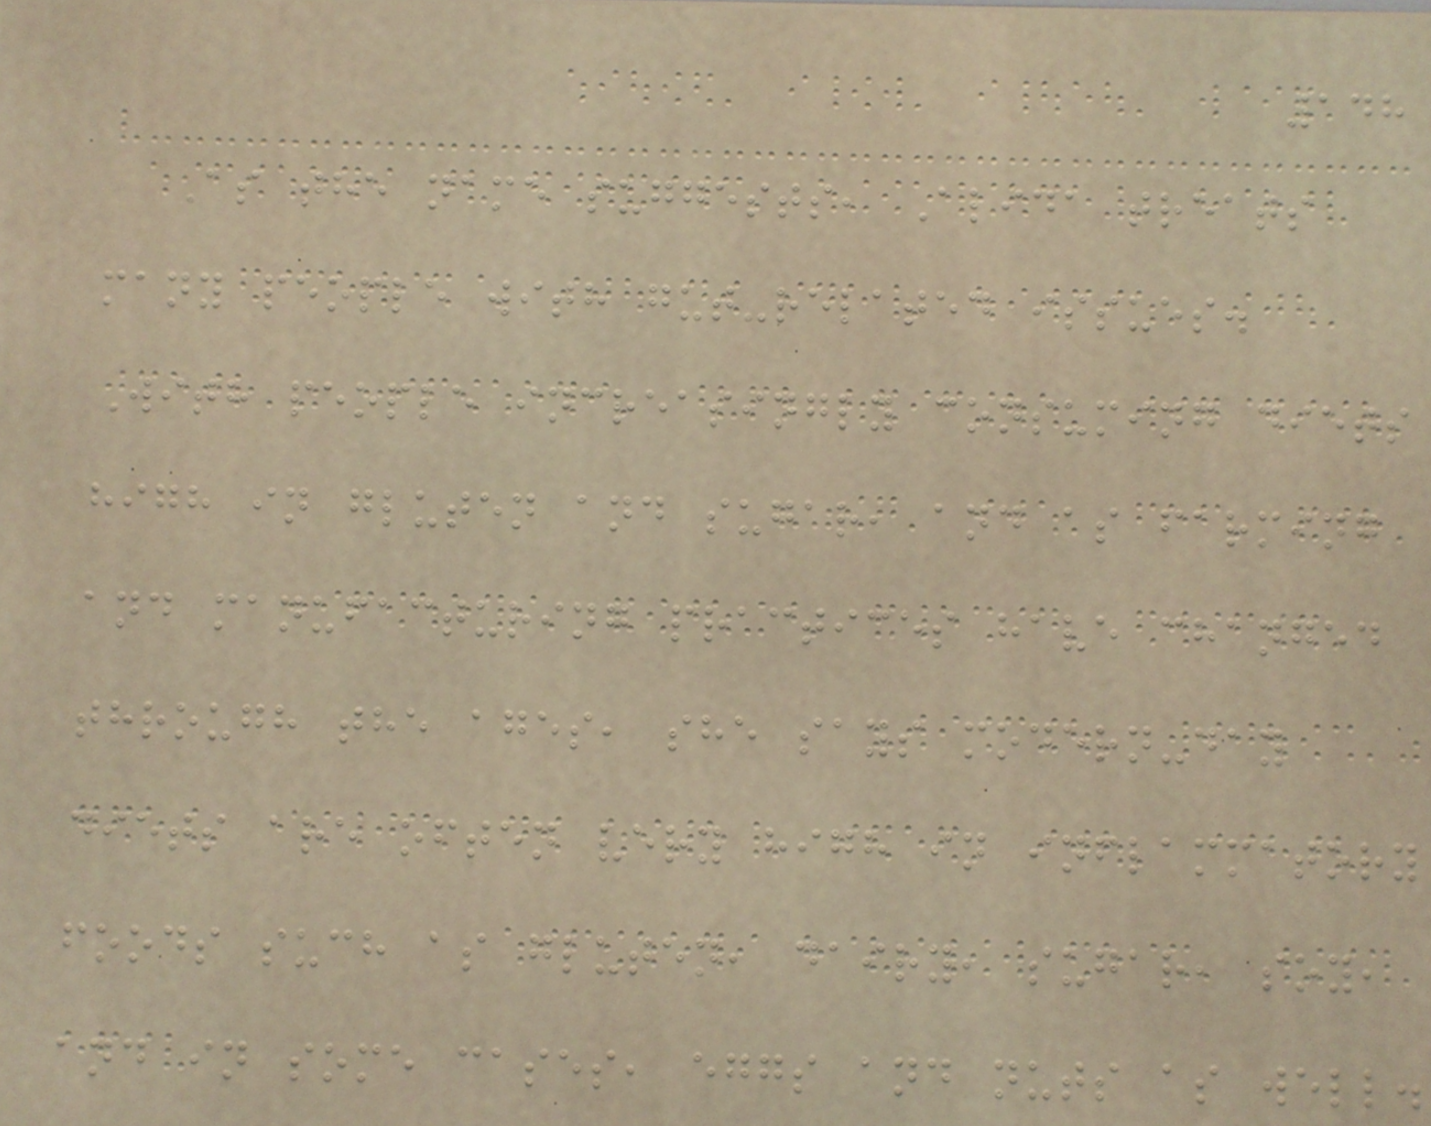148
As the name suggests, Alida treats
many people with gut-related issues.
With people increasingly consuming diets
high in gluten and sugar, and as farming
and manufacturing practices have changed
through the ages, she says modern-day
diets are often very high in inflammatory
foods such as gluten, dairy, sugar, soy,
and in some cases, eggs and nuts as well.
